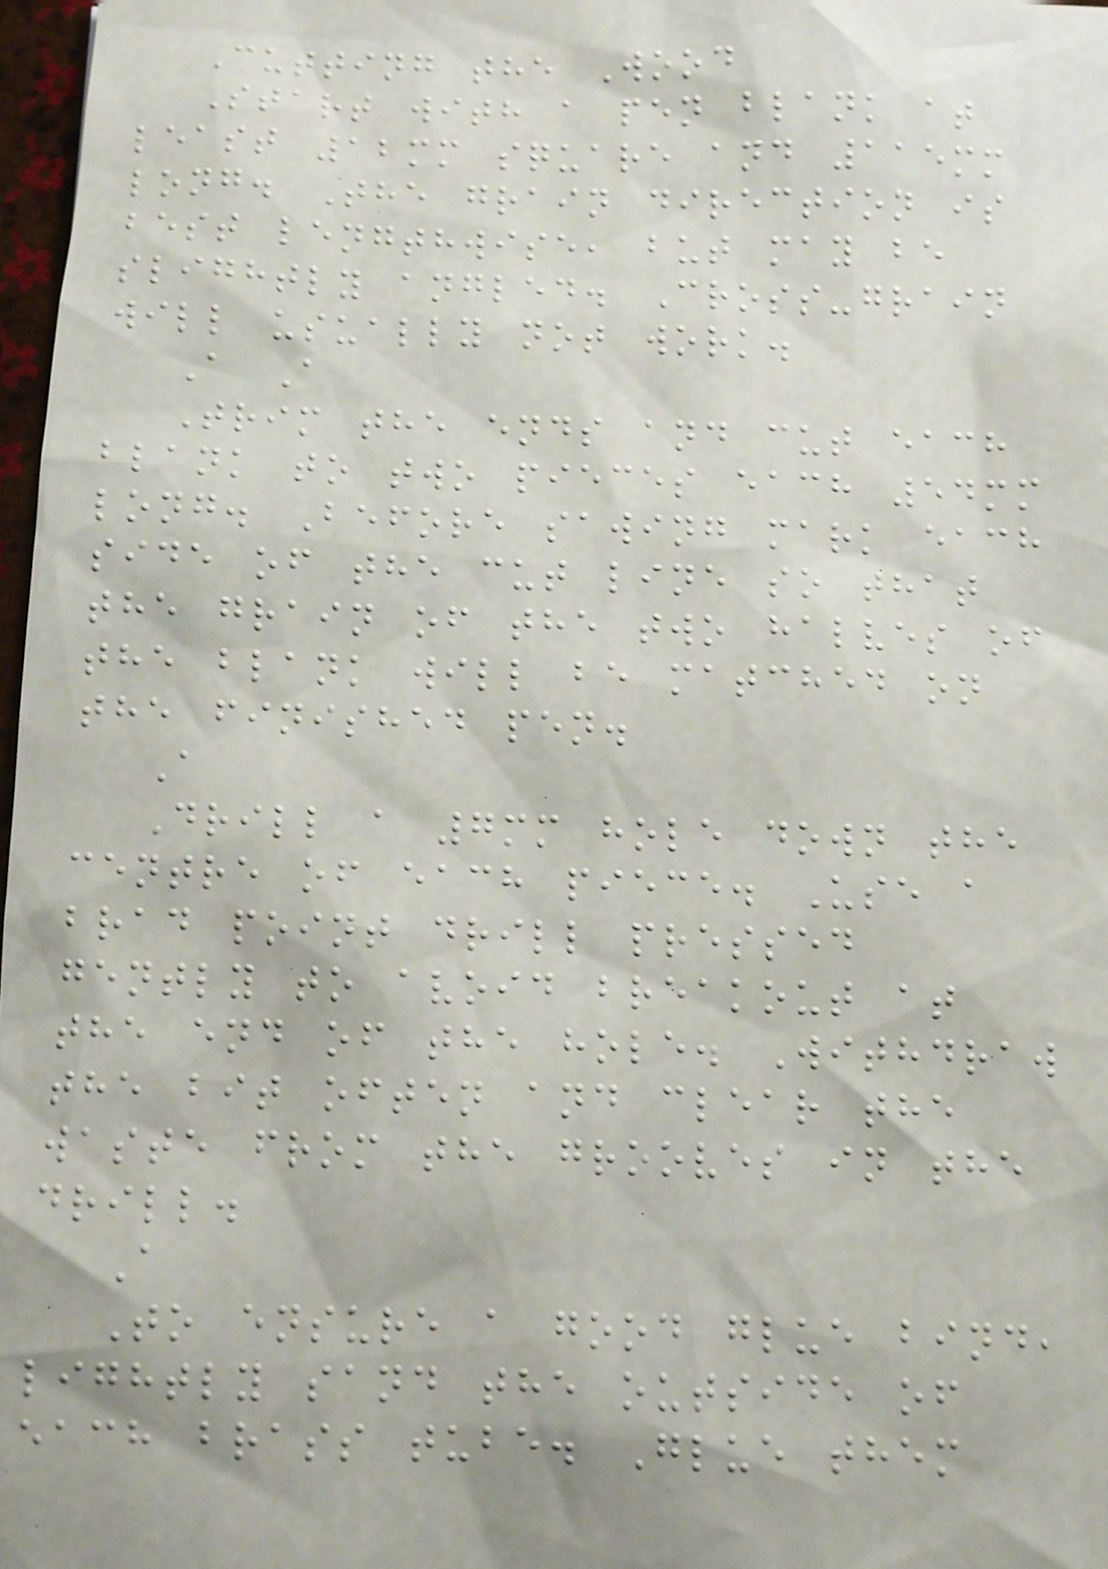Cutting the Wood
Start with a pen blank at
least 12mm square and 115mm
long. The grain direction is
best lengthwise, but may be
slightly angled. Cross-grain
will usually not work.
A A
Trim the ends and cut each
blank to two pieces each 54mm
long. Before sawing mark each
side of the cut line so that
the grain of the two halves of
the blank will be matched on
the finished pen.
A
Drill a 7mm hole down the
centre of each piece. Use a
brad point drill pressed
gently to avoid breakout at
the end of the hole. Withdraw
the bit often and clear the
waste from the grooves in the
drill.
A
To ensure a good glue bind,
lightly sand the outside of
each brass tube. Glue them
